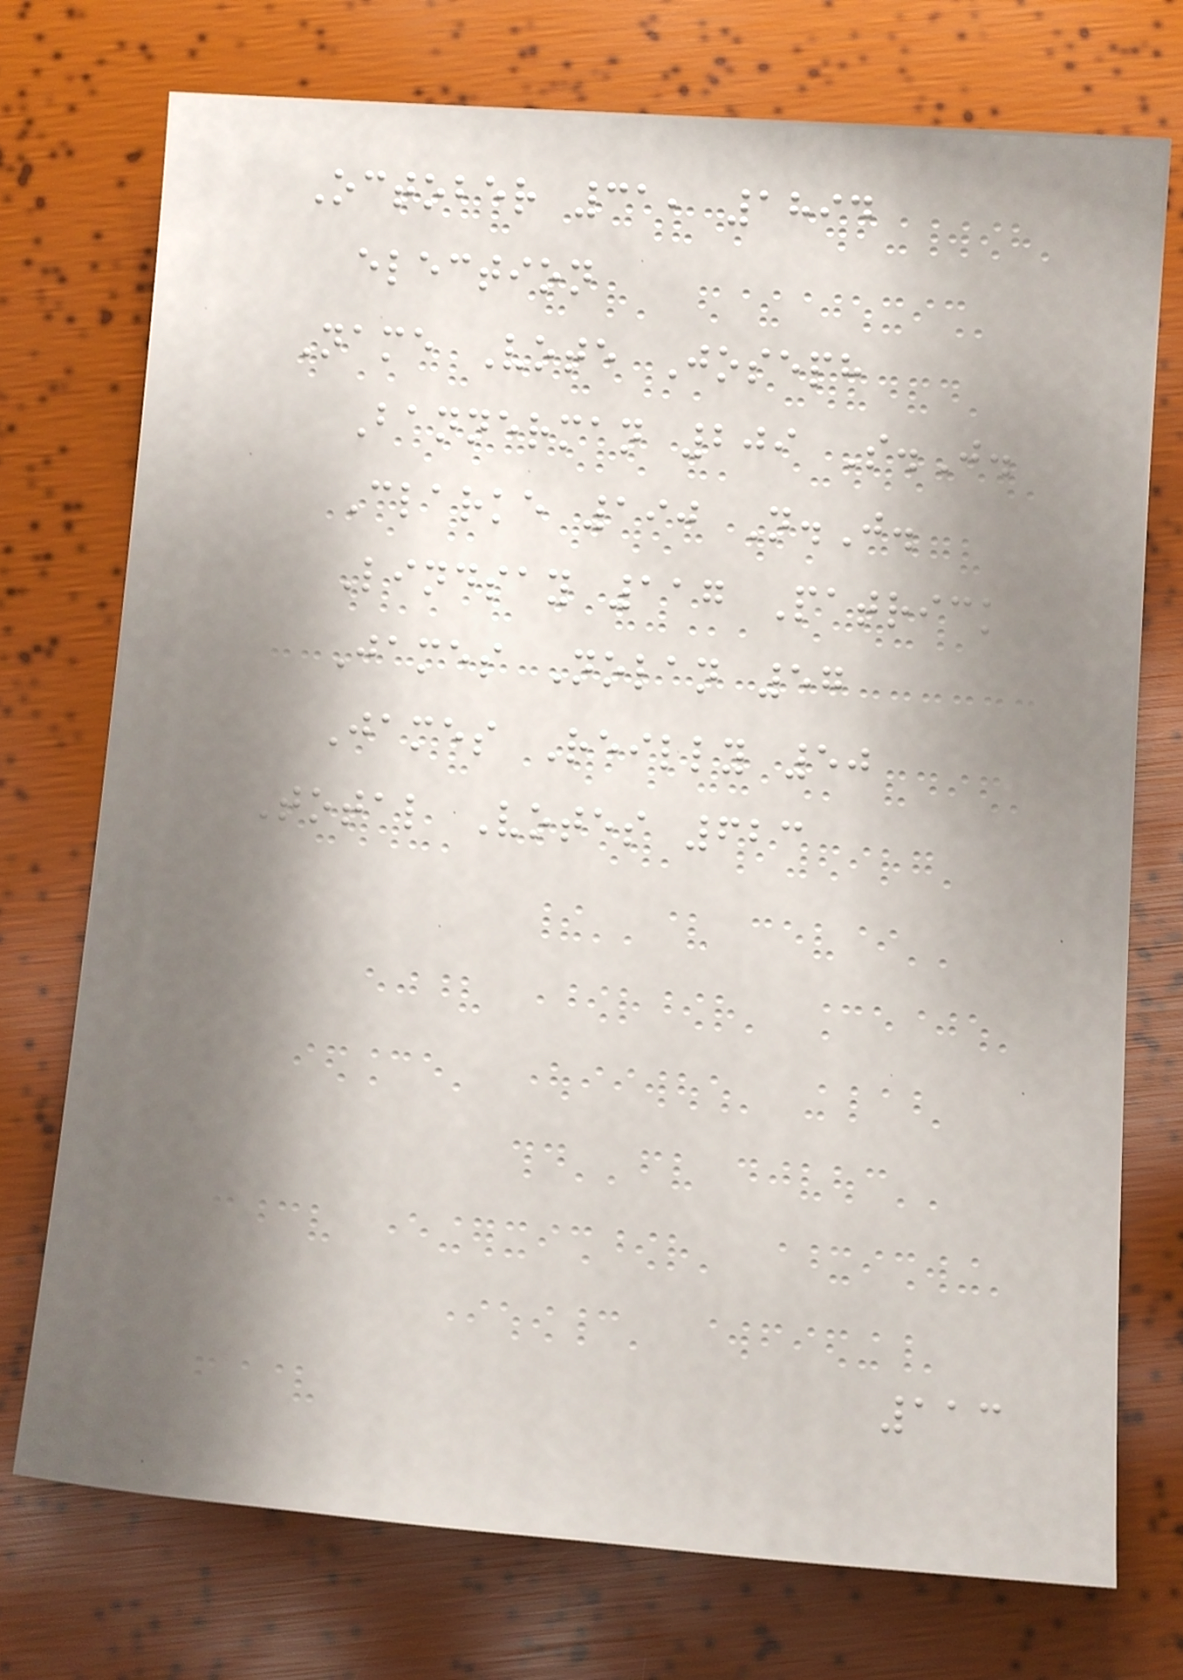October 31, 1894
election
Name Vote Joseph
Bannerman 209 S.J.
Clarke 190 N.J.
Lindsay 117 Patrick
James Nolan 57
James Reilly 50
Total Votes 623
113
